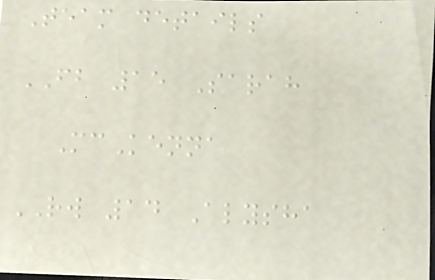Team details
FB 15 Sarah
McKenna
RW 14 Alysha
